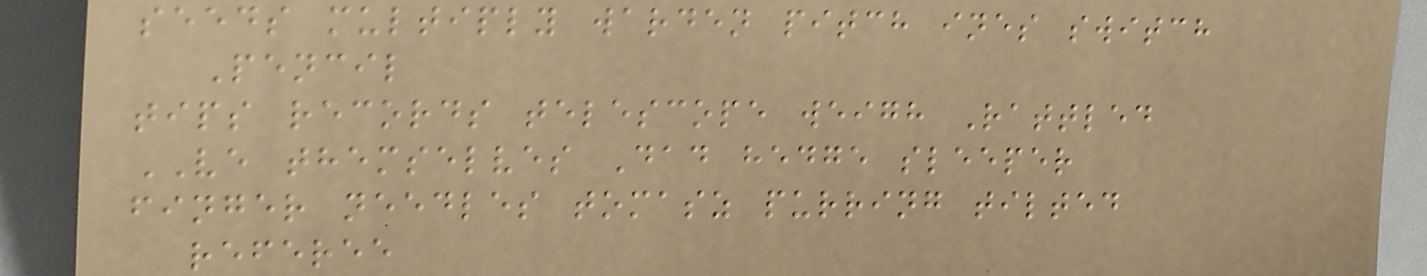seeds multiply warden pitch ines switch
Pencil
tips records telescope weigh Rattled
VE themselves Dad hedge sleeper
finger needles tomasz purring tilted
referee
